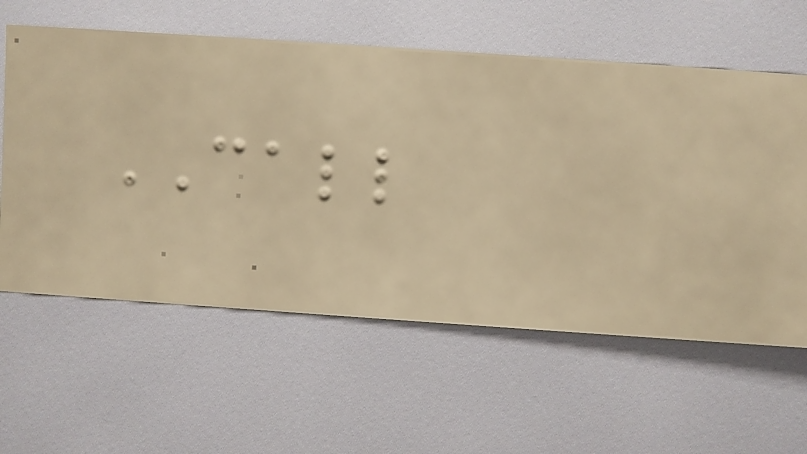CALL
